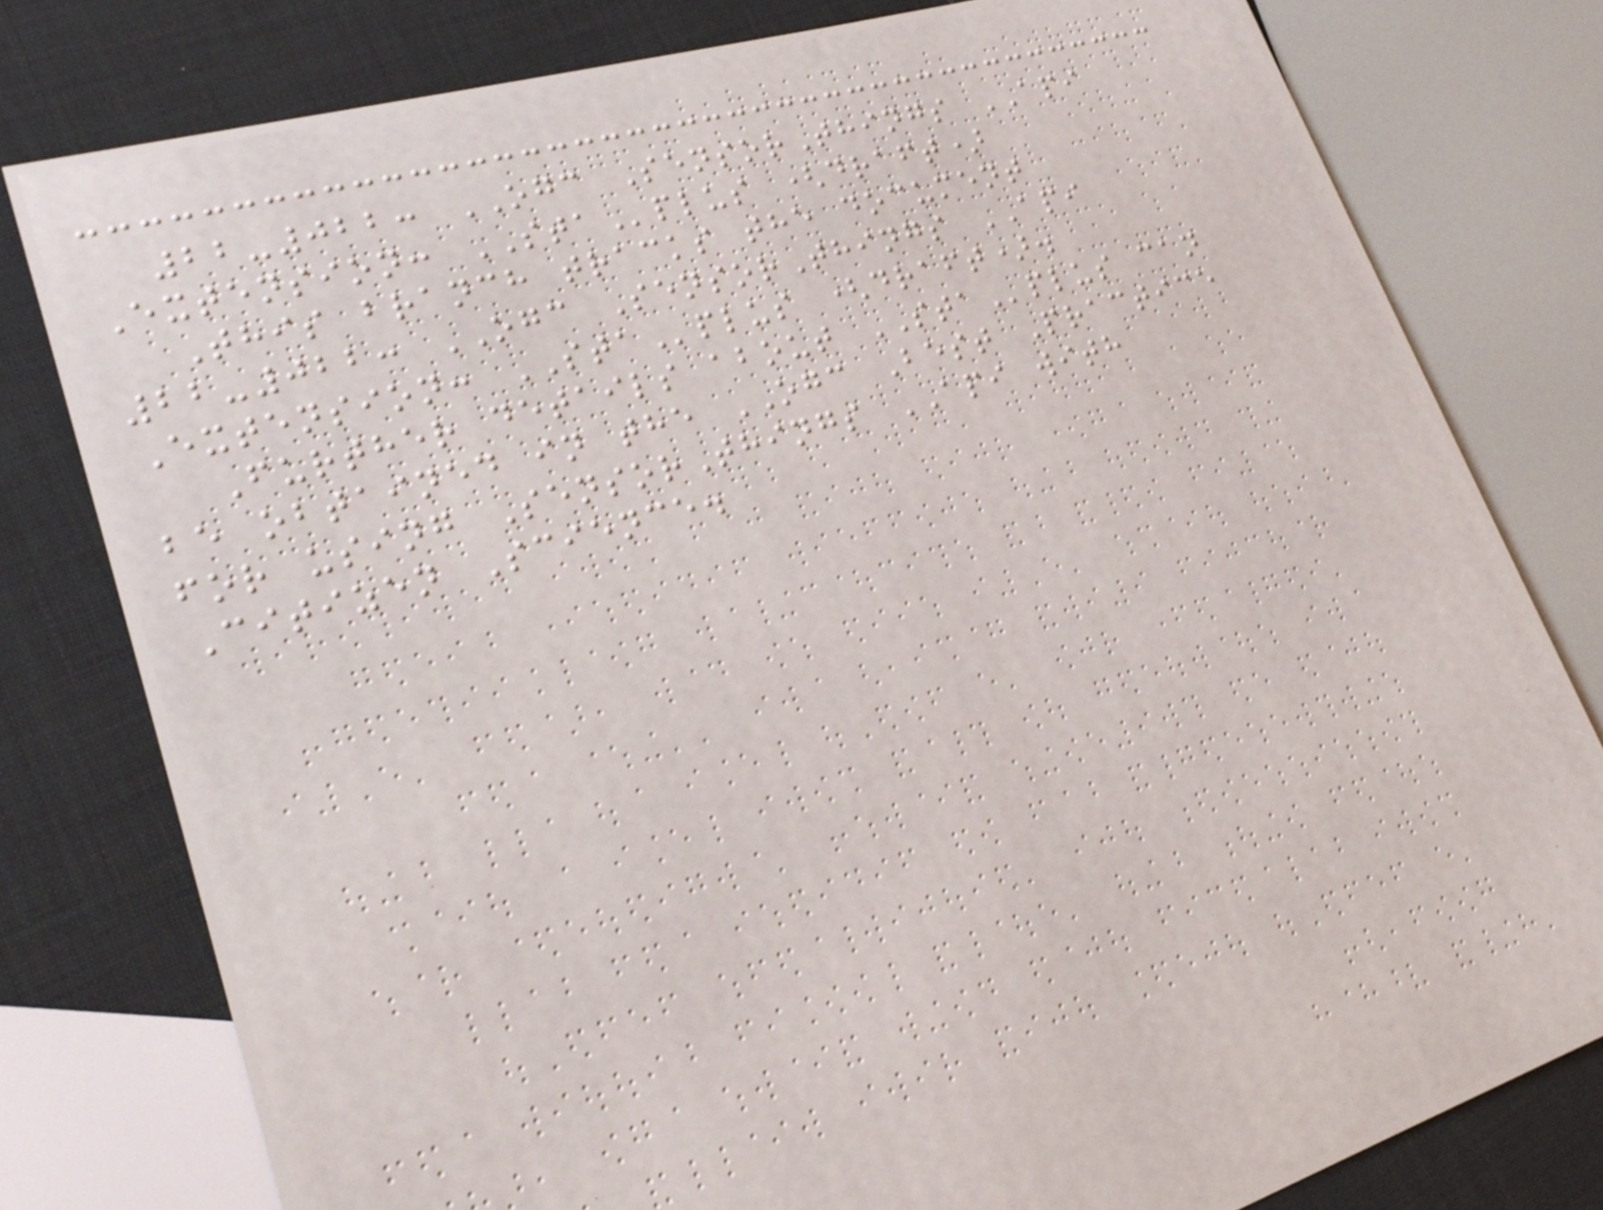22-022: OGC SensorThings API
Extension: STAplus (draft)
This branch tracks the document
22-022: OGC SensorThings API
Extension: STAplus (draft).
Further details about STAplus can
be obtained in the OGC Best Practice
for using SensorThings API with
Citizen Science.
